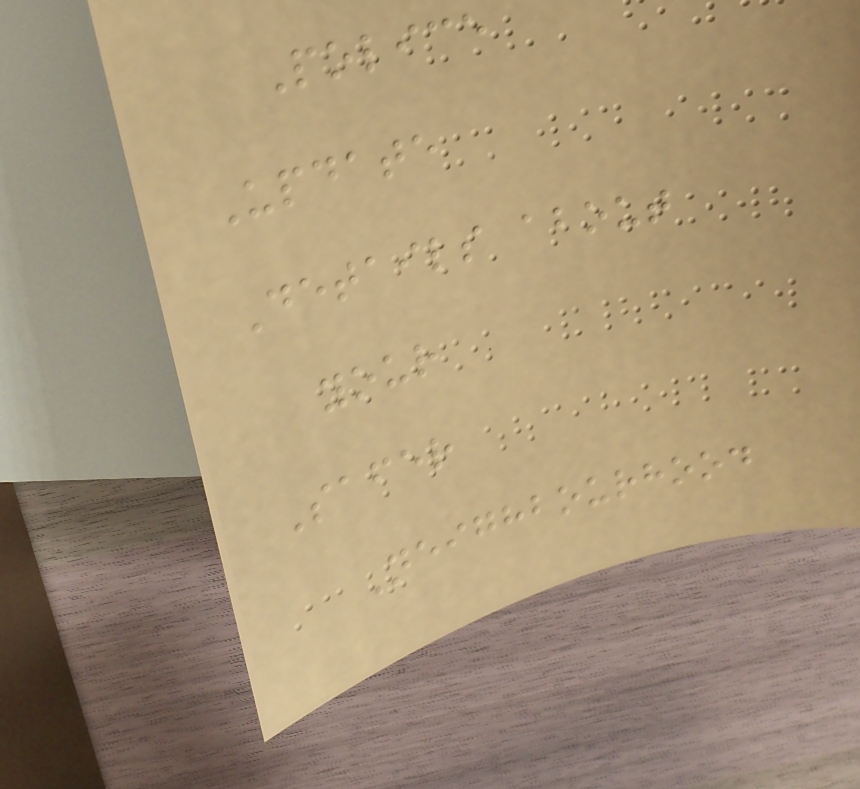Police
Update
Details about
your
Safer
Neighbourhood
